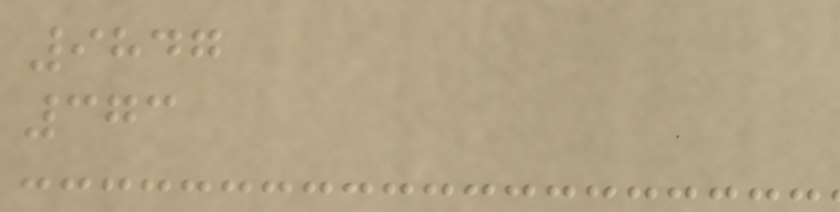9847
373
